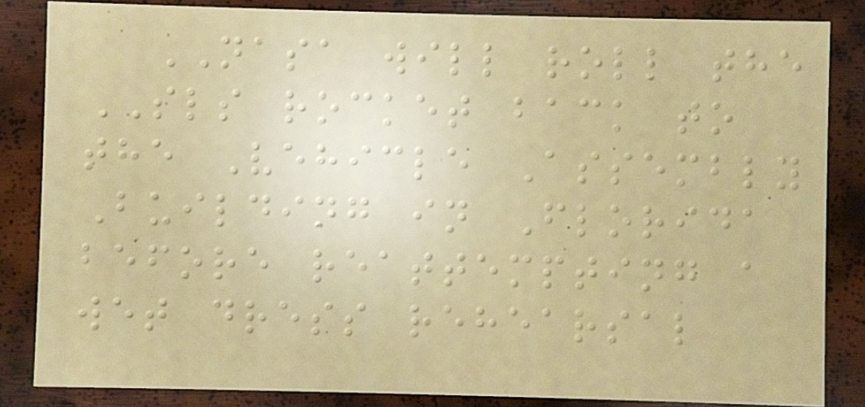NASA will roll the
SLS rocket back to
the Vehicle Assembly
Building in Florida
before reattempting a
wet dress rehearsal
